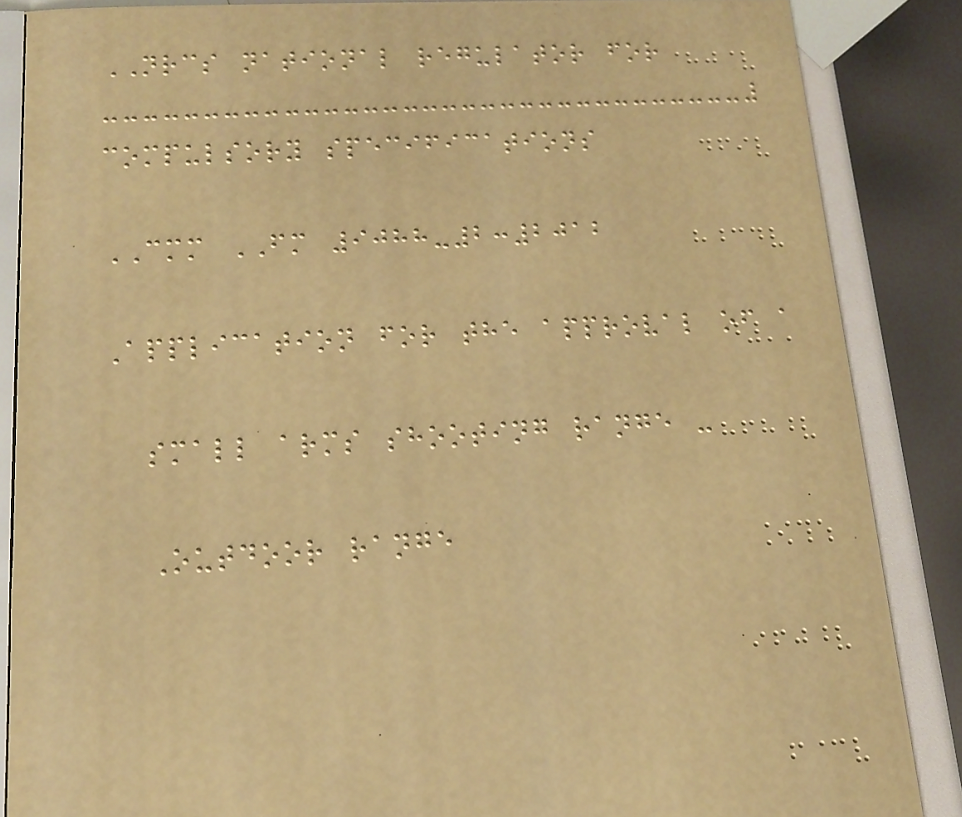NRCS national regulator for
compulsory specifications
CMM FM 9088-2:2012
Application for the approval of a
small arms shooting range -
Outdoor range
